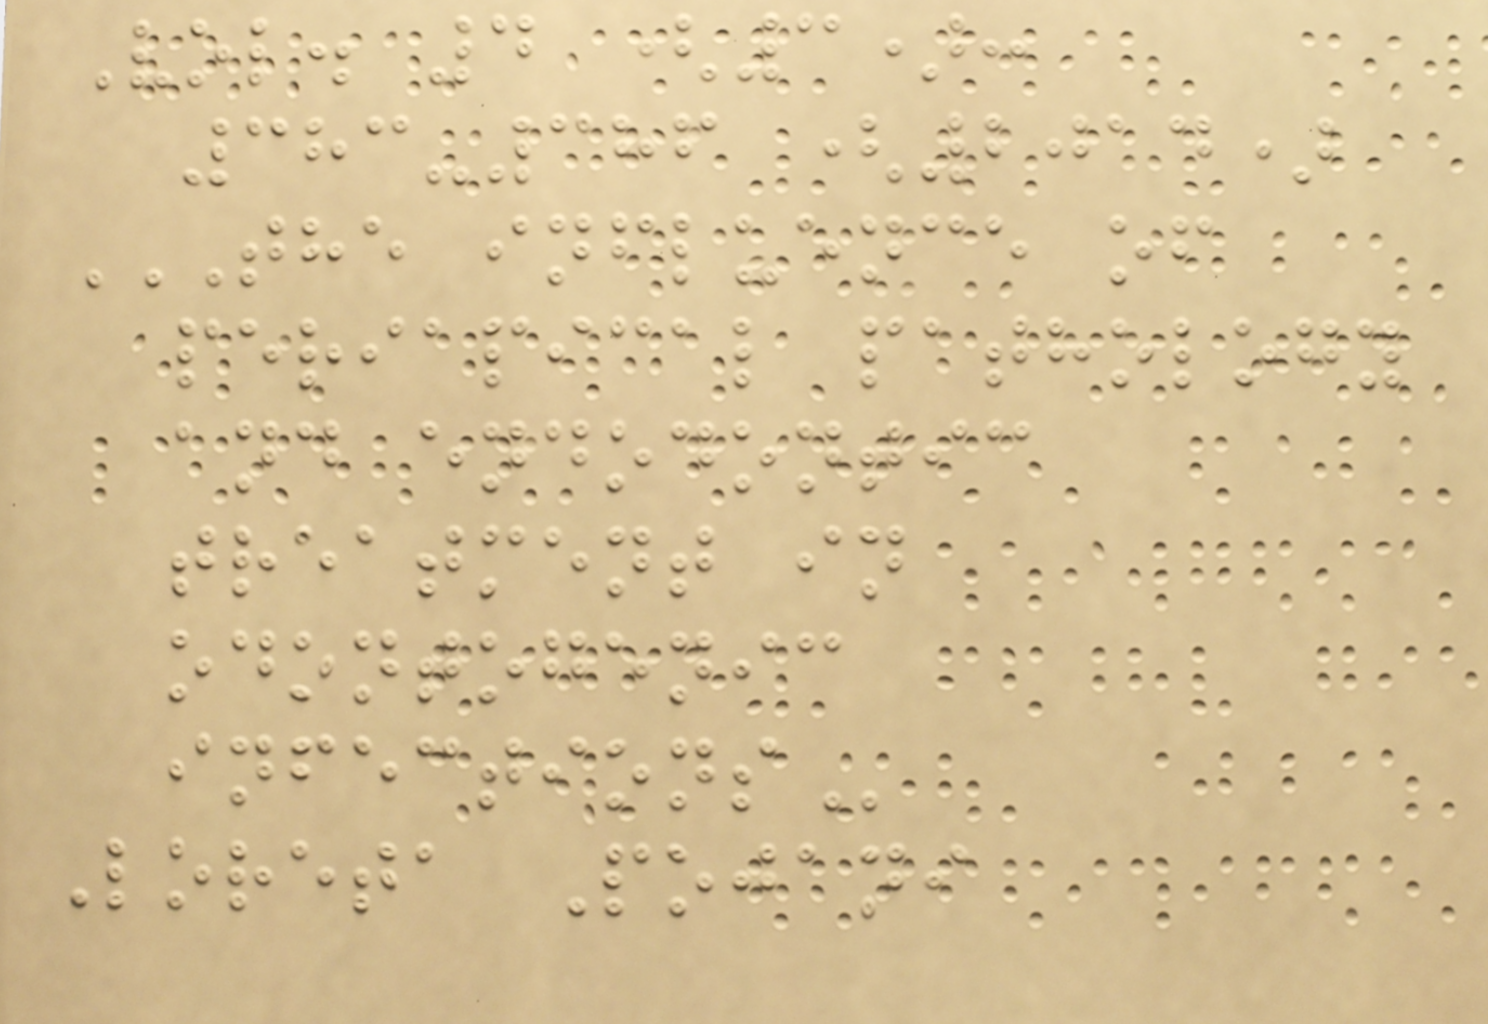Vol. 4 (3):
383-386 (2014)
THE INFLUENCE OF
PERIAPICAL PATHOLOGY
AND ENDODONTIC
TREATMENT IN
ODONTOGENIC
INFECTIONS
Loreta Pojani
